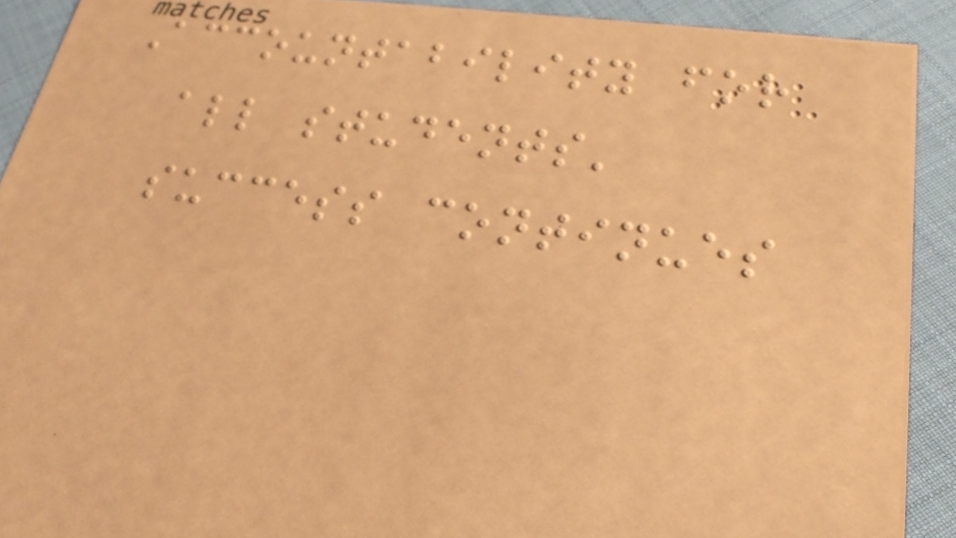Accountability for
all students'
success continues
